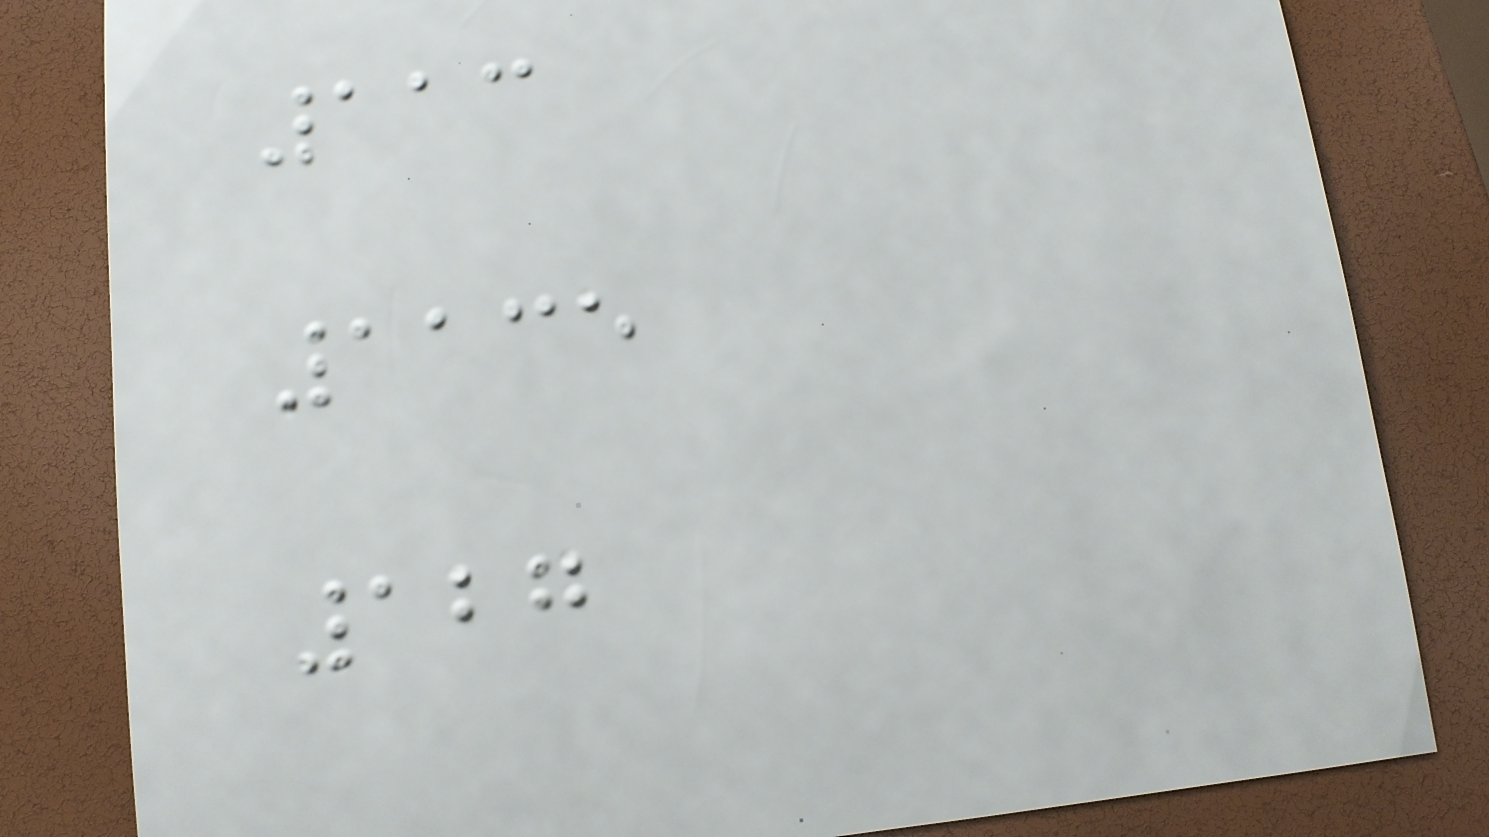113
1135
127
